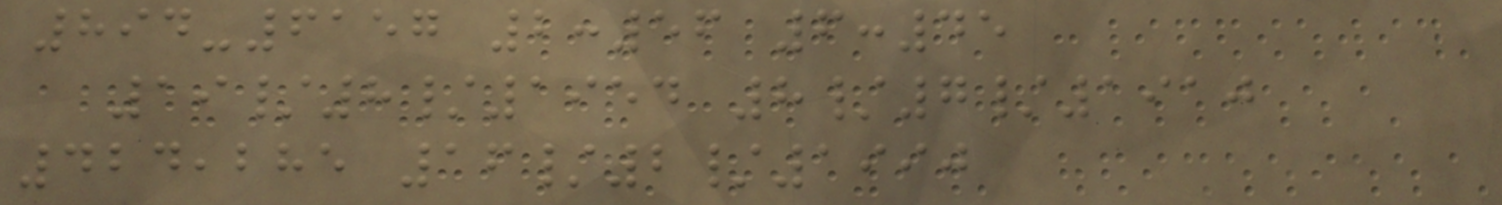894-6157 2:56 6:45
19/8/1954 8/7/1910
424,285 16/2/1990
